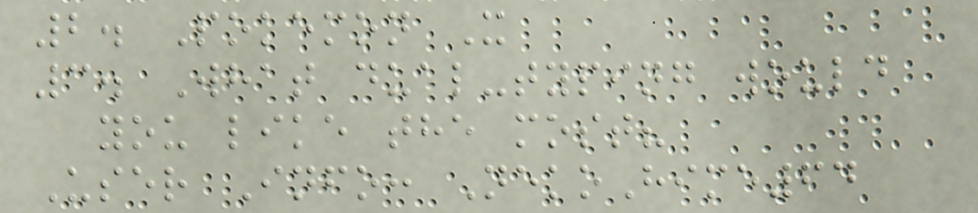2. Pokemon X
3. What dual-typing would
you like the most?
User Info: NekoHime64
